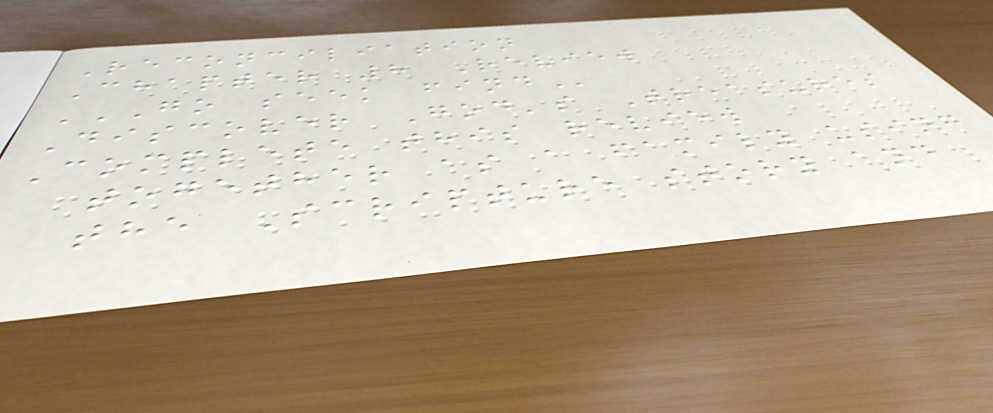Reconciliation
Chapter 8 Review
GO SEEK FIND
Discover God's Treasures
Complete this review
together as a family using
the Scripture story and
